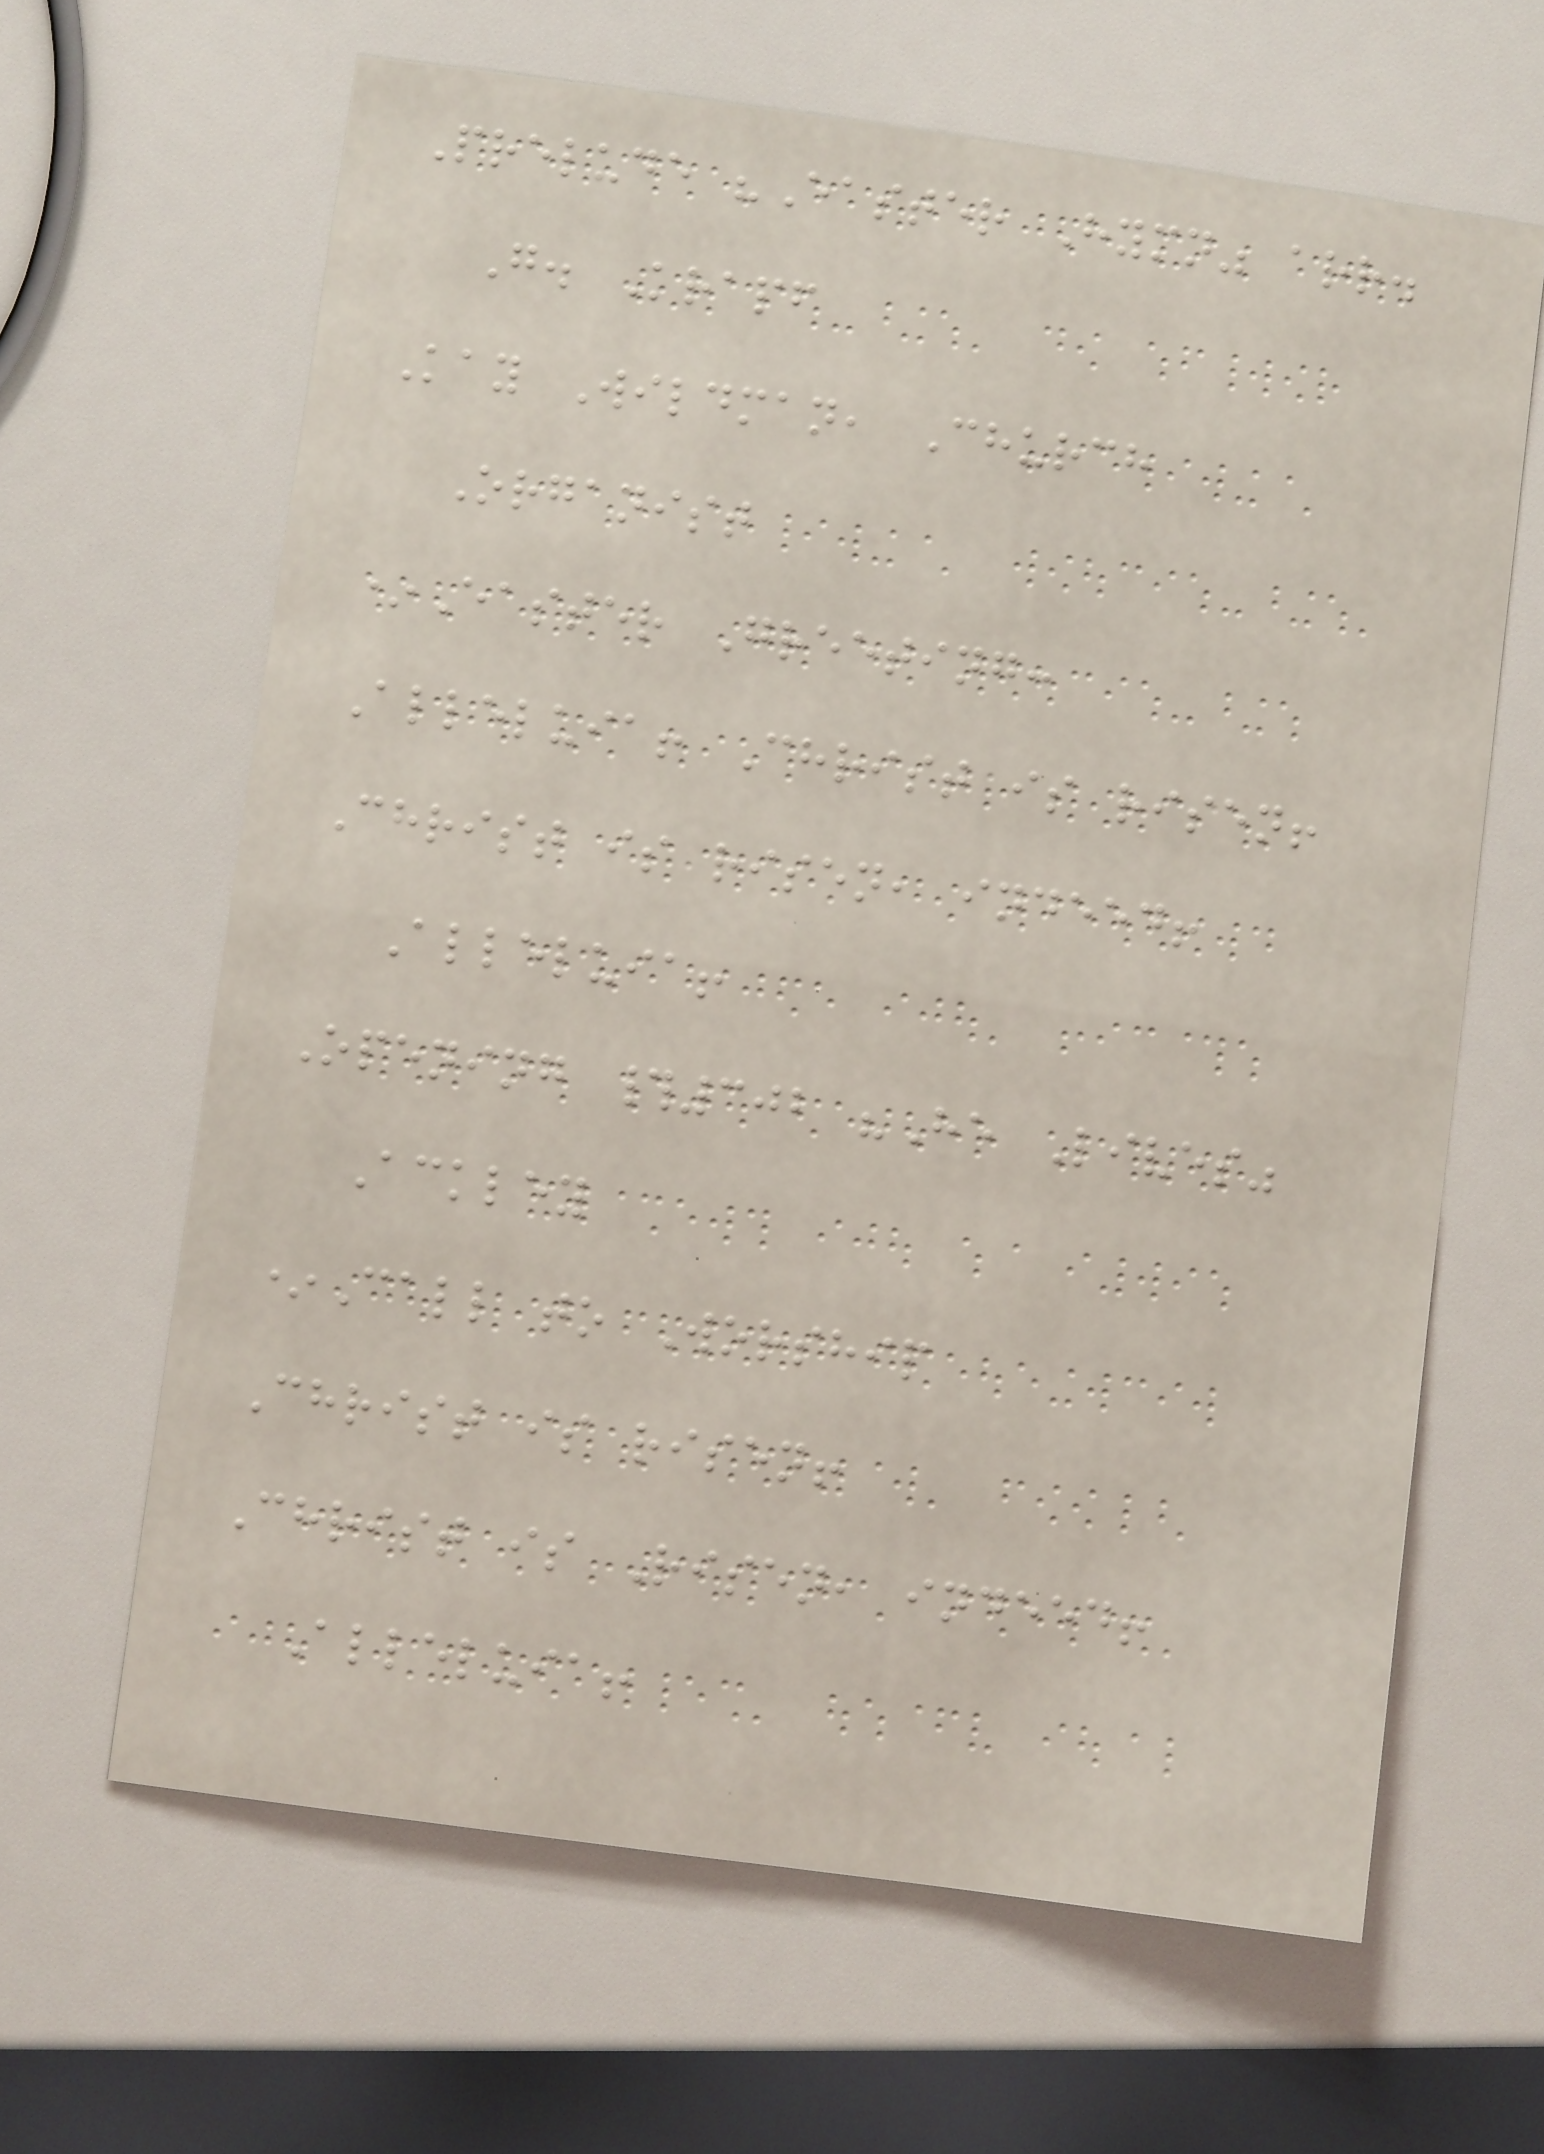Prelude "Easter Hymn" arr.
G. Krapf
Kay Wildman, Church
Organist
*Easter Greeting:
Alleluia! Christ is risen!
Christ is risen, indeed!
Alleluia!
Opening #302 "He Lives"
Ackley
*Call to Worship
Christ is risen!
Christ is Risen, indeed!
Alleluia!
